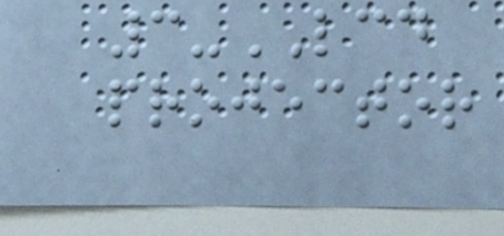3-LCD
projector
